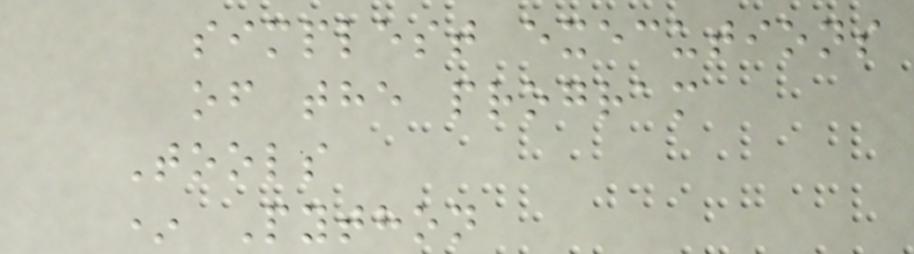simplest executions
of the program
Tools
* Python
